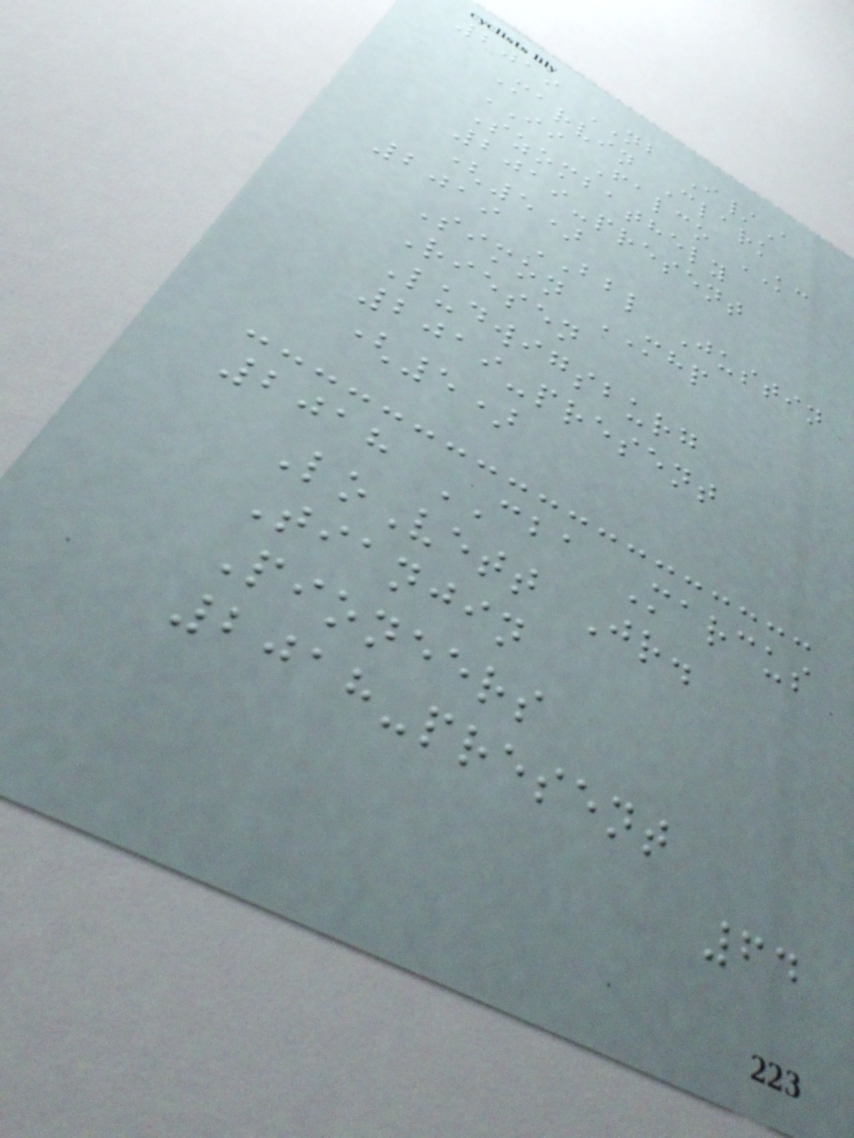2019 NB I/A
Marvin Clark
II Falco KC
Szombathely
2019-present
(5)
2019 BBL Justin
Simon MHP
Riesen
Ludwigsburg
2019-present
(5)
2018 CBA Marcus
LoVett Jr.
Tianjin
Pioneers
2018-present
64
